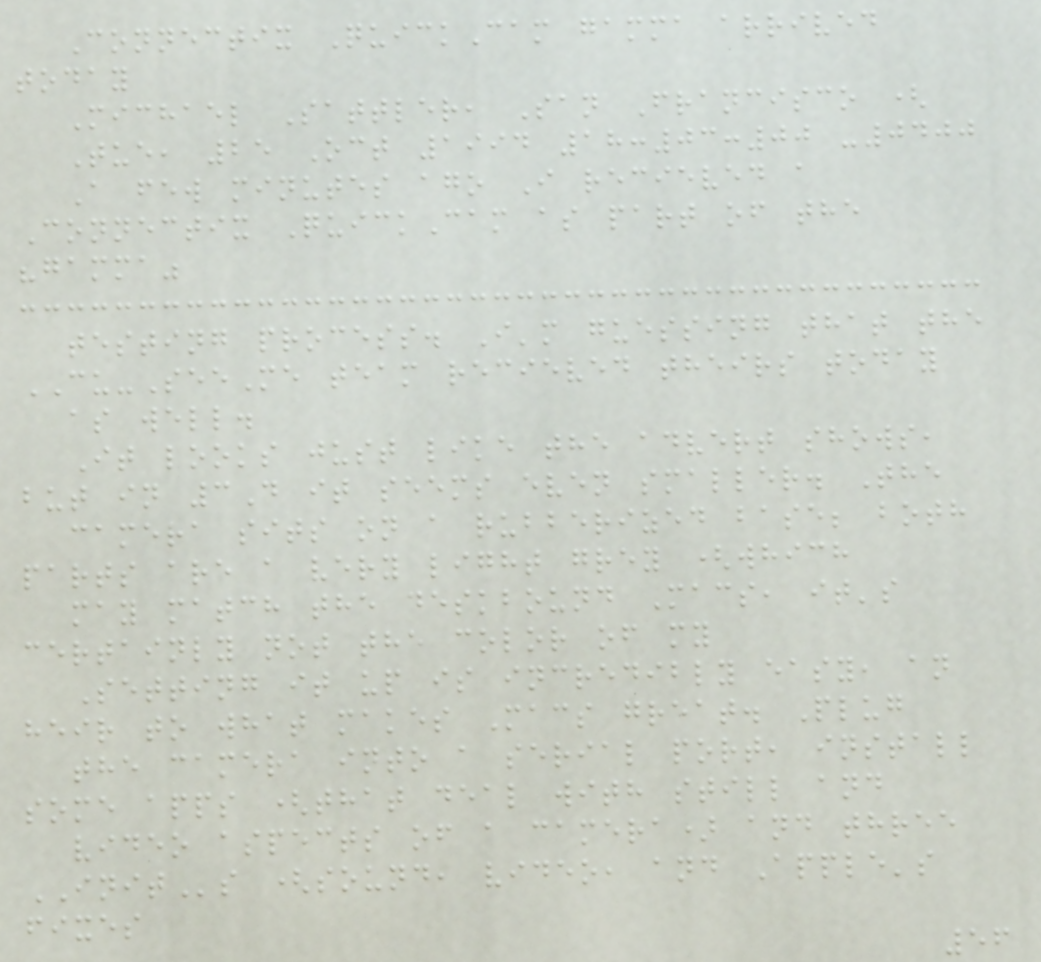Connectix QuickCam gamma arrived
today
Michael Sattler, San Francisco (
Tue, 25 Oct 1994 18:03:00 -0400
A few minutes ago I recieved a
Connectix QuickCam as part of the
"gamma"
testing process. I'm guessing that the
CU-SeeMe team recieved theirs today
as well.
It looks just like the advert shows,
but in 3D it seems even smaller. The
camera sits on a rubberized base; both
parts are a very light grey (which
may match the deskbound Macs, it's
certainly not the color of my
Setting it up is incredibly easy, an
heir to what makes Macs great. Plug
the camera into a serial port, install
some apps (that deal with still and
video aspects of a camera) and three
INITs (sound, video, and Apple's
fixes
56
